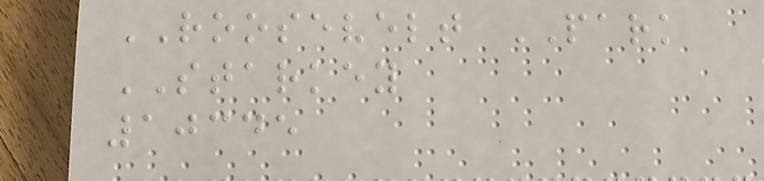ROOSEVELT PARK
STARKEY
10345
